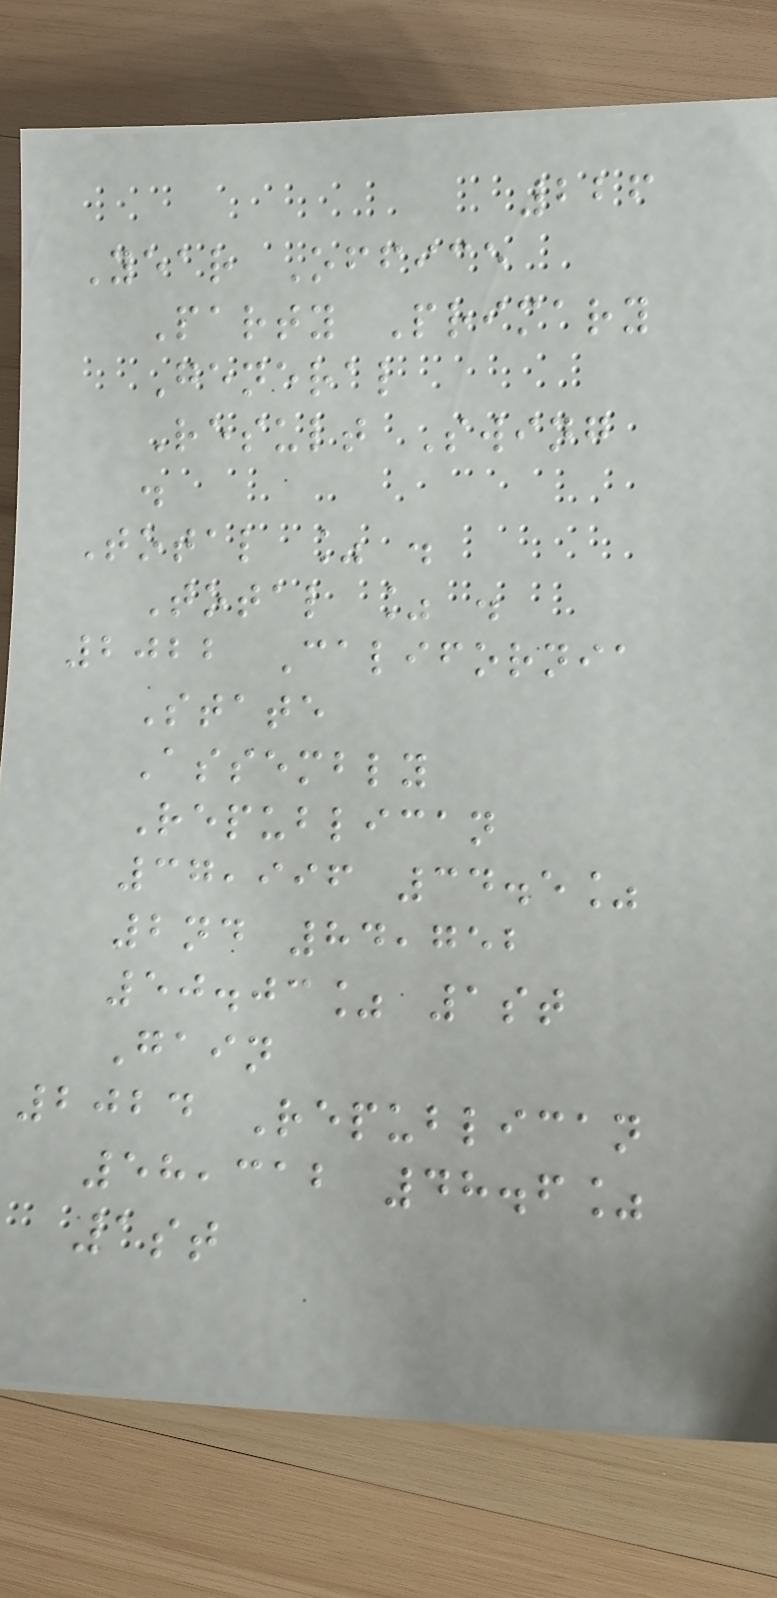226
Year Office
Party Primary
General
Result Swing
.
Total % .
Total % .
2022 California
State
Assembly
Republican
37,996 34.5%
2nd 84,752
50.03% 1st
Gain
2024 Republican
58,312 48.6%
1st
